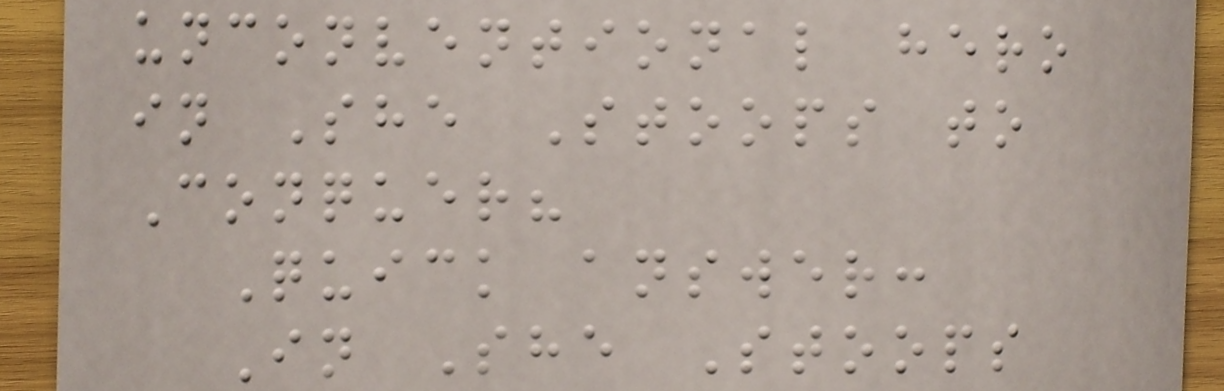unconventional hero
in She Stoops to
Conquer?
Quick answer:
In She Stoops
